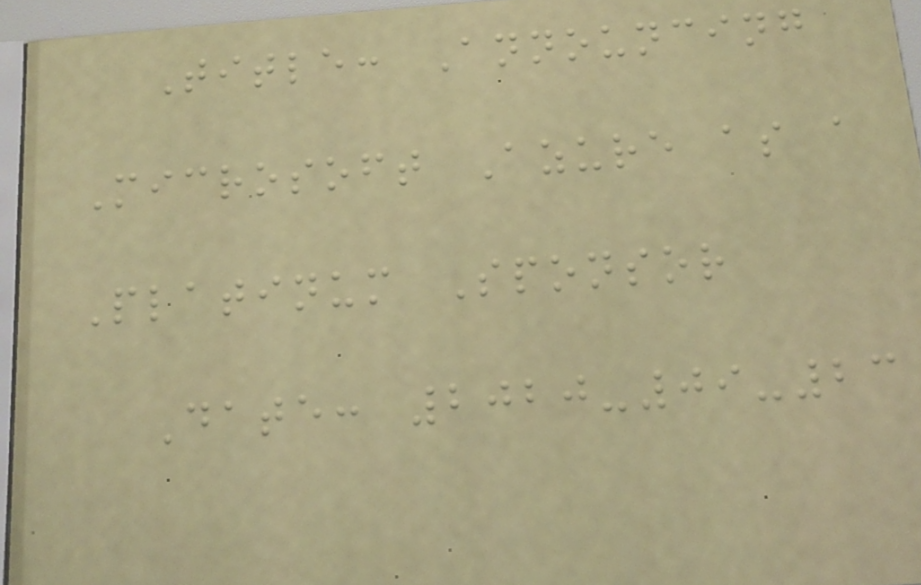Title: Announcing
Microsoft Azure as a
Platinum Sponsor
Date: 2020-09-23
